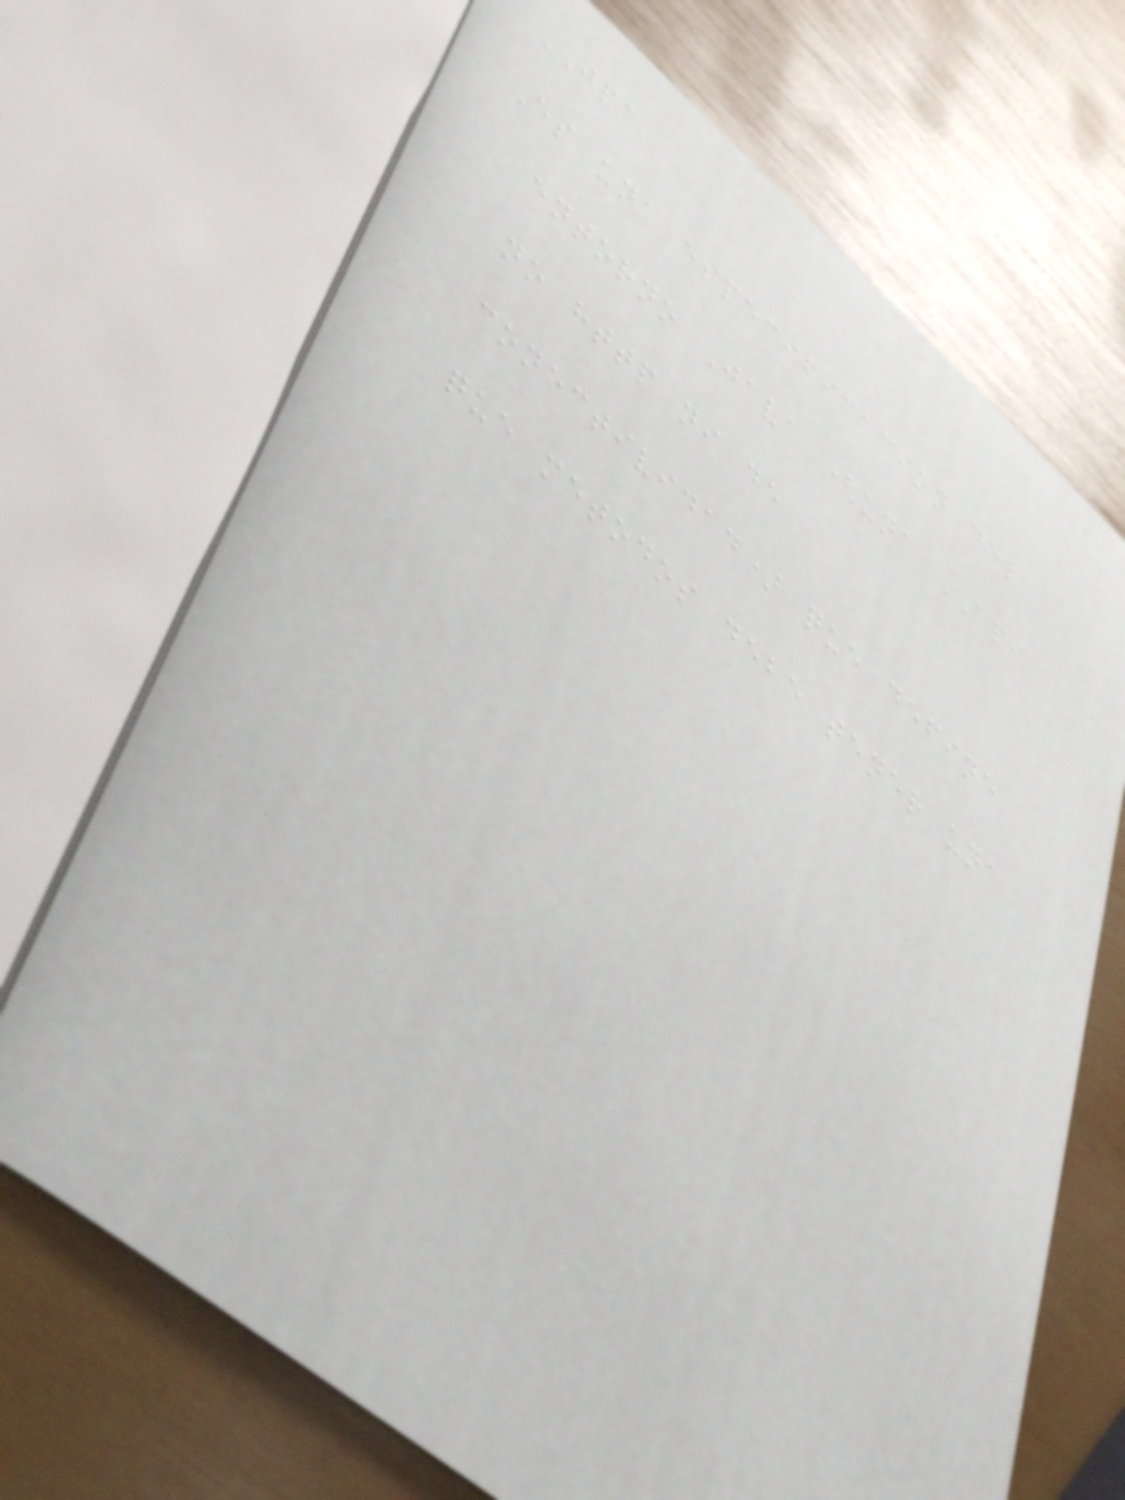JPA
Es una especificacion del
entorno Java (una API
no http ni de
conectividad) que define
que metodos debe tener una
